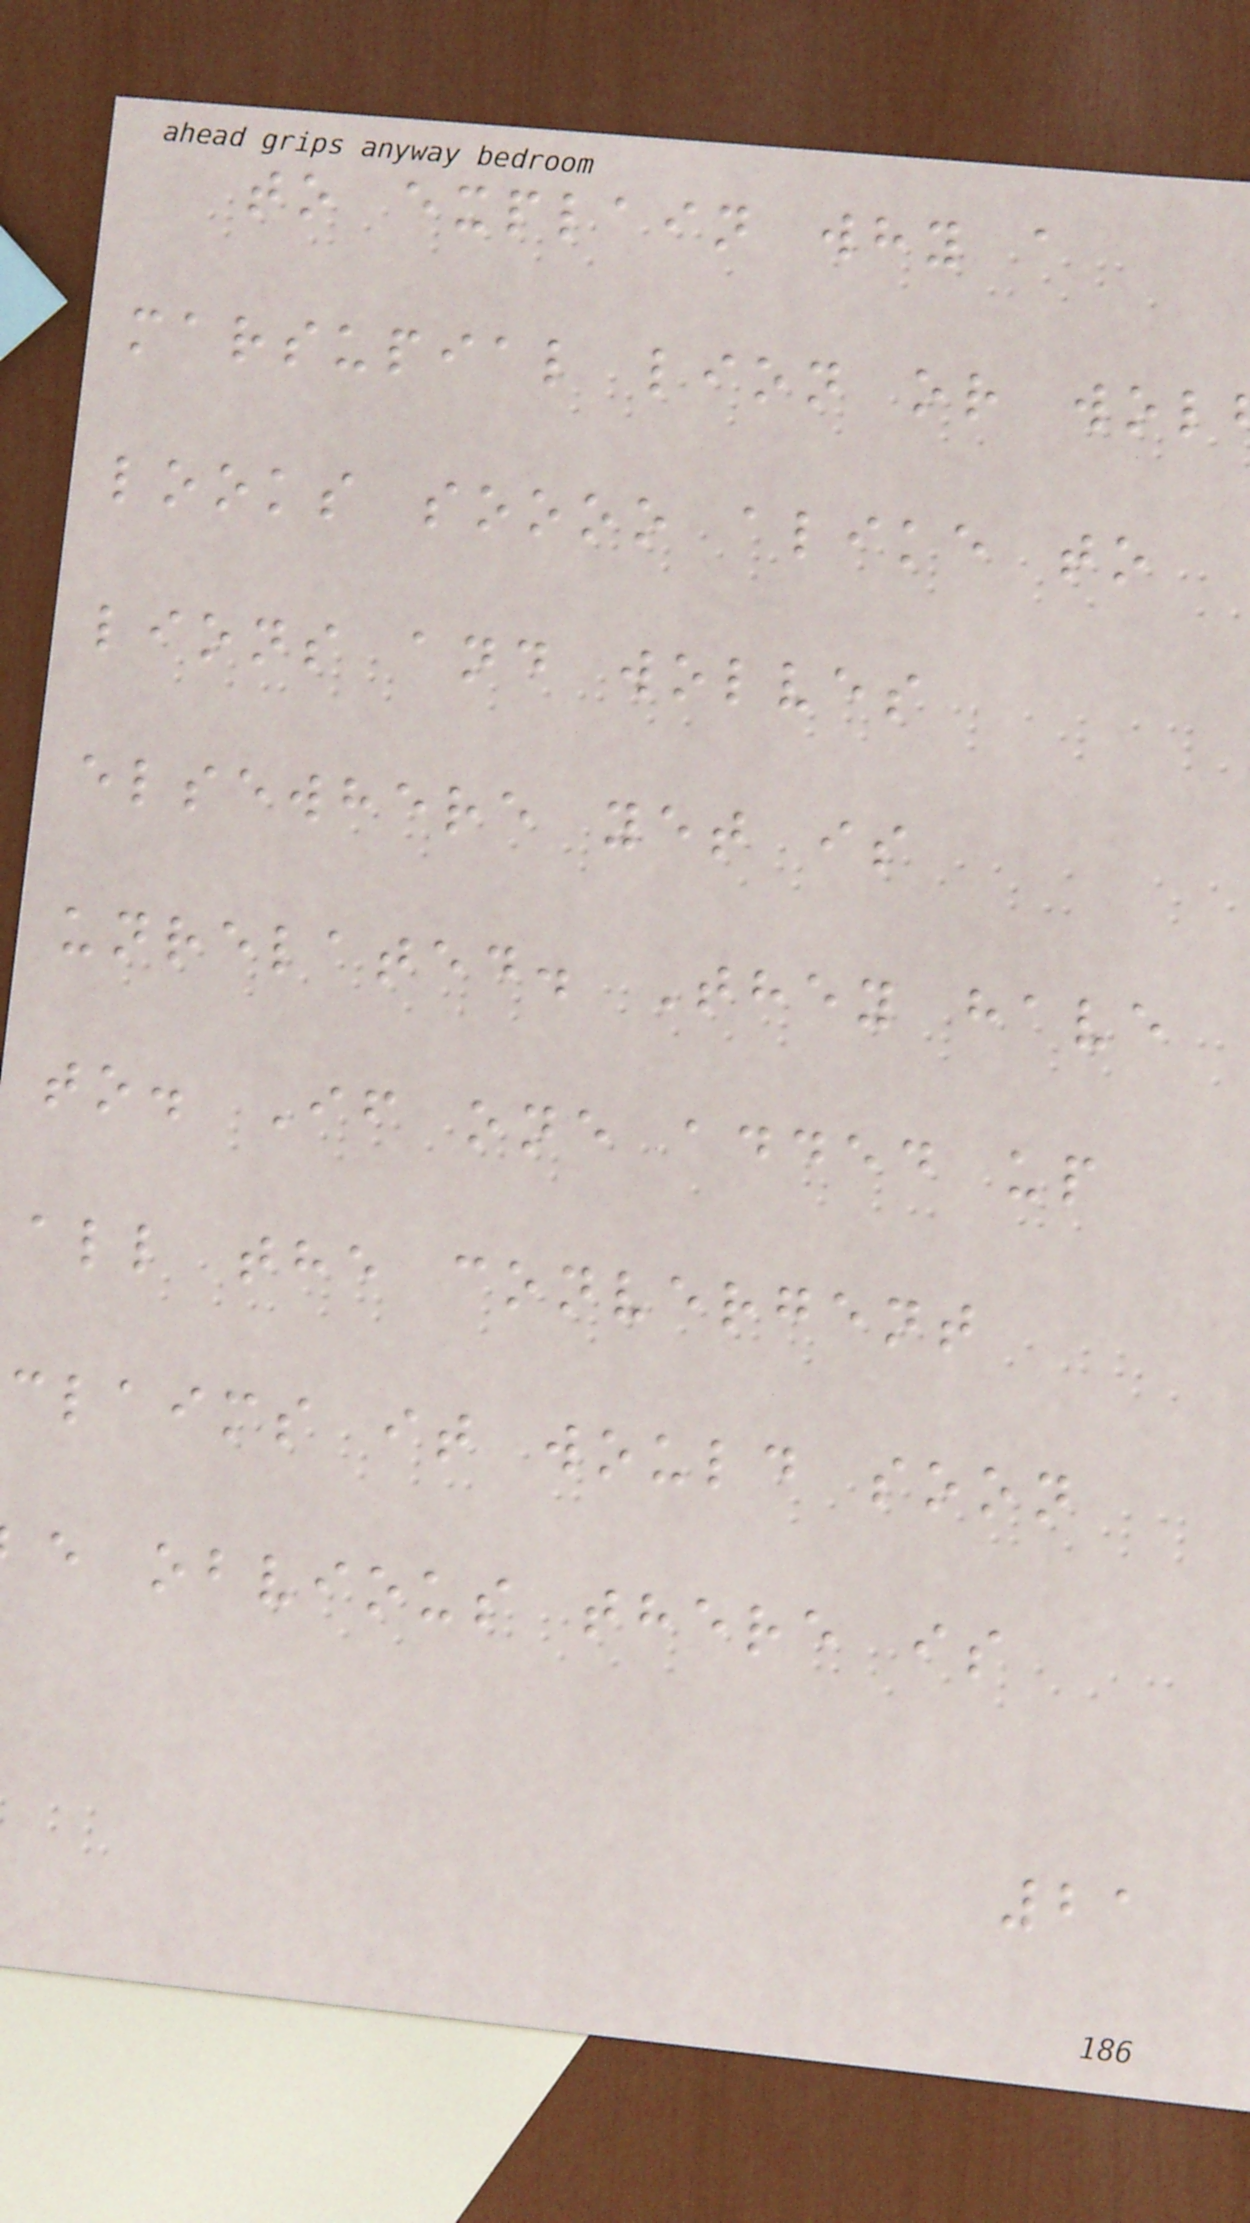to explain why a
marsupial lion or wol
looks soooo alike to
lions and wolves
elsewhere yet is
unrelated. They have
to. If one added up
all the convergent
claims it would soon
e obvious there is
21
